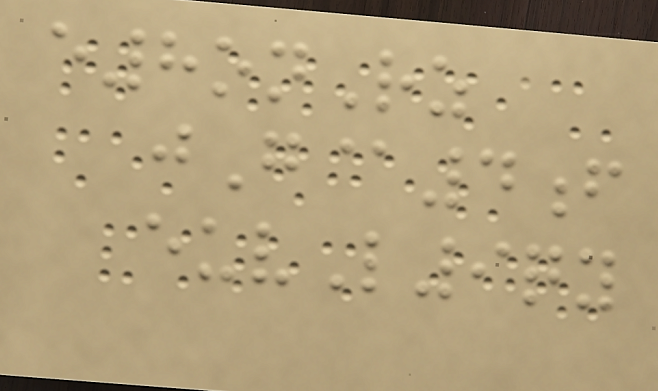e8onRz
jG@4f
euvL9qy
